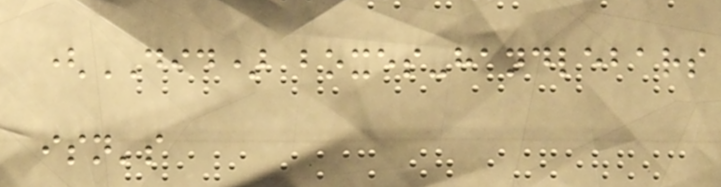(DID) boxes-handlebars
isn's
